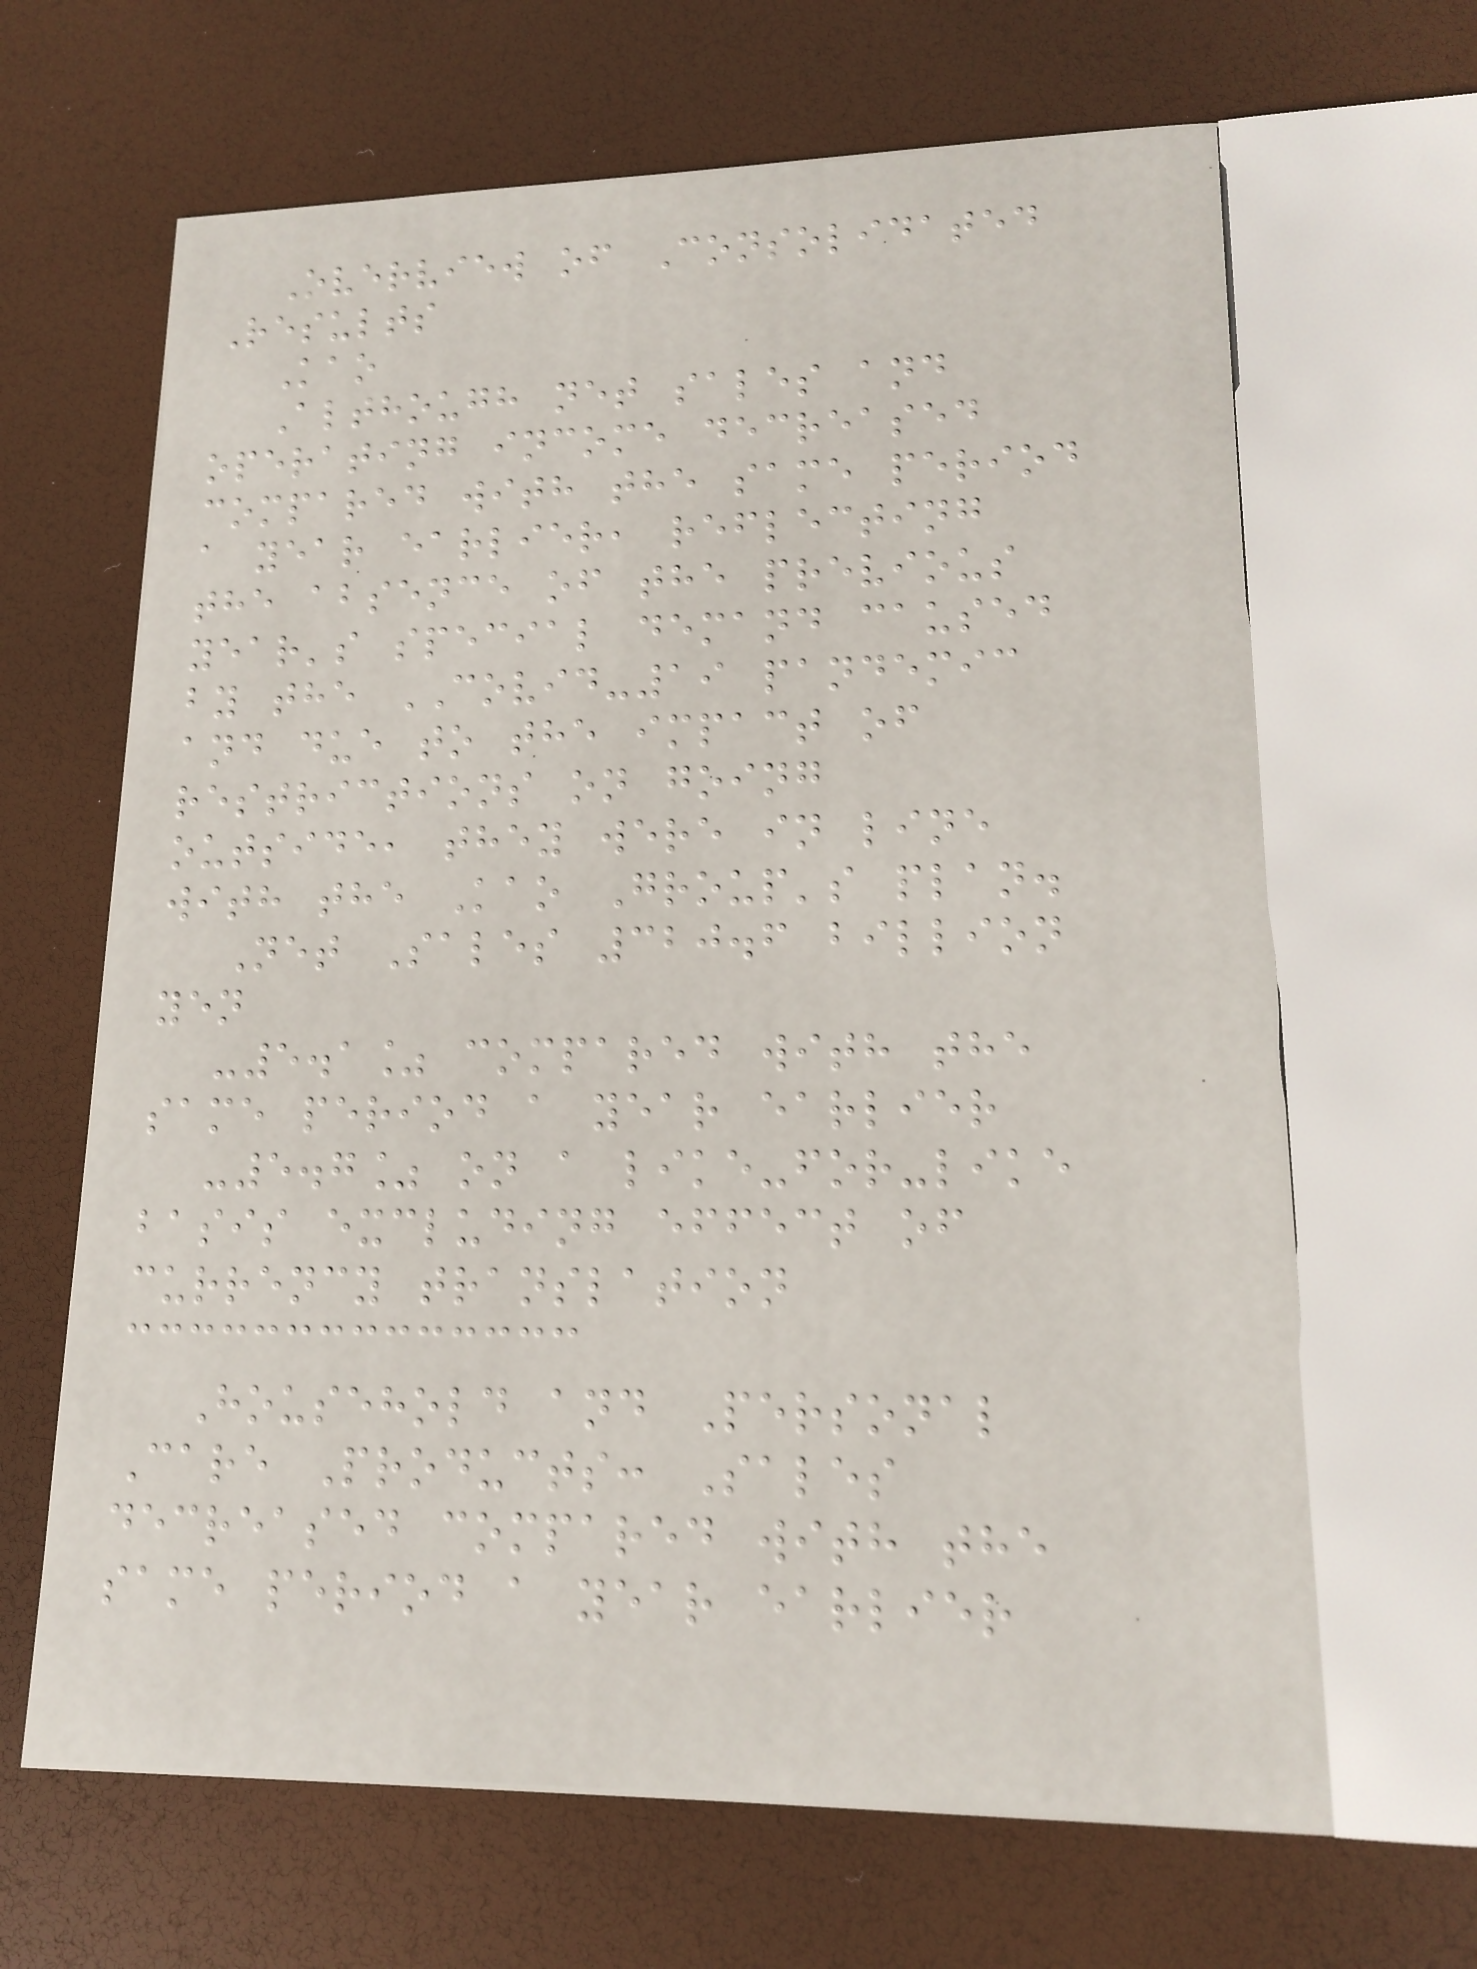Overview of Consolidated
Results
Kao
Although net sales and
operating income decreased
compared with the same period
a year earlier, reflecting
the absence of the previous
year's special demand caused
by the COVID-19 pandemic
and due to the impact of
restrictions on going
outside, they were in line
with the Kao Group's plan.
Net Sales 320.6 billion
yen
-5.1% compared with the
same period a year earlier
-5.7% on a like-for-like
basis excluding effect of
currency translation
Household and Personal
Care Products: Sales
decreased compared with the
same period a year earlier
